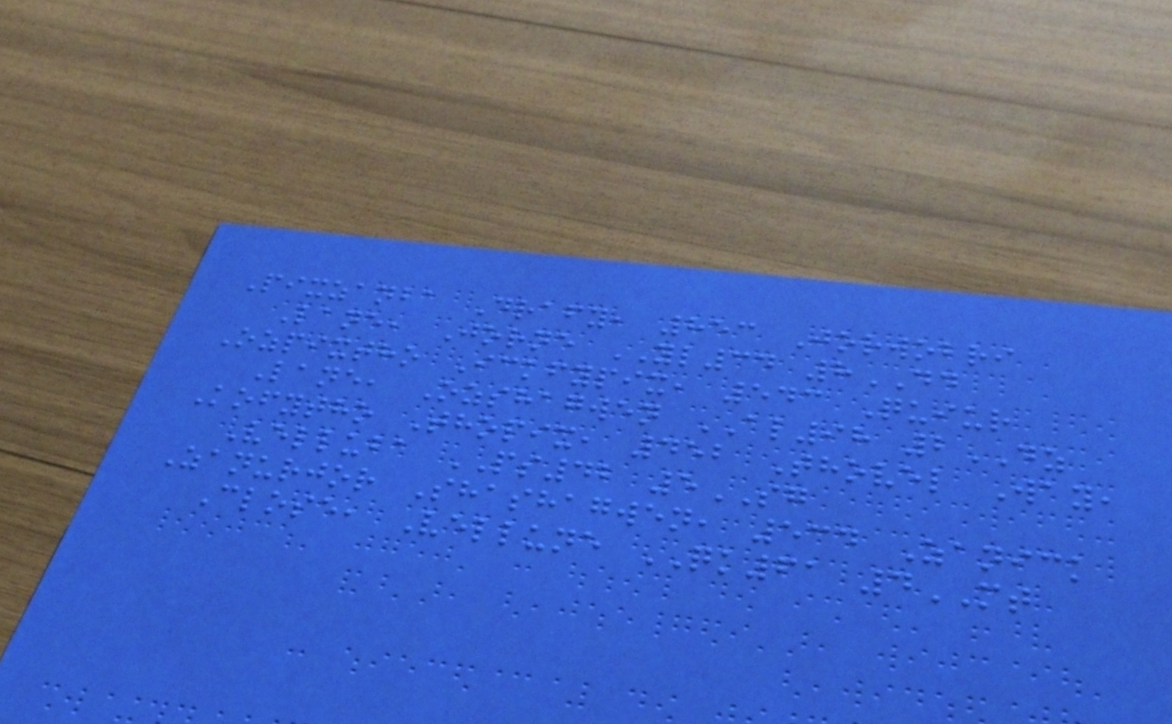Pixzanba Drafy, 853 Jorwobri
Lane, Jorne YL34 8DD
Ozpixtho Ickfypix, 543 Quiur
Lane, Ozshagwen AL98 2DZ
Kofytho Thopix, 452 Thovel Way,
Velluba PS42 5SG
Zanurjor Shashagwen, 534 Zanick
Close, Vellune QK61 4MT
